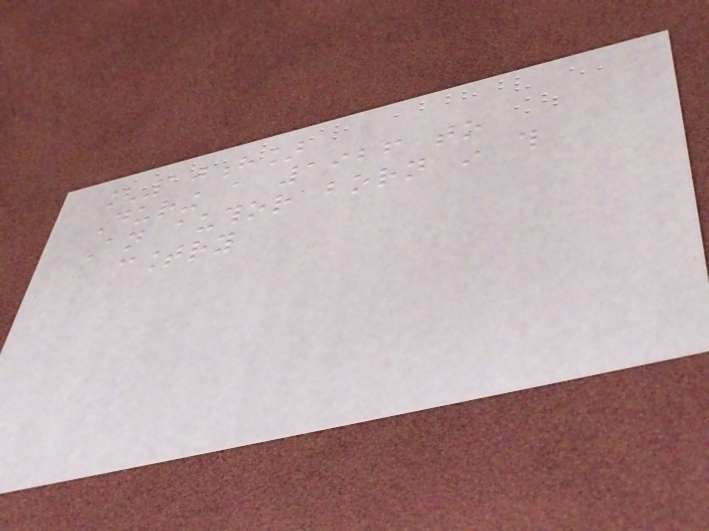[10h]
During a 1926 to
An author born in this
country
